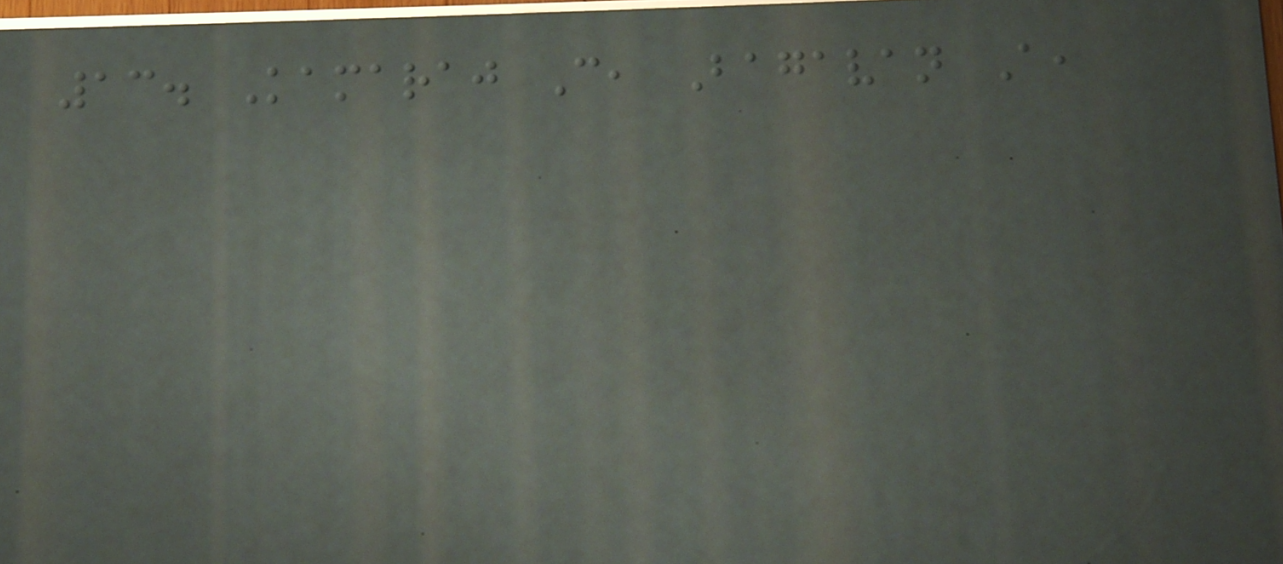13. Kamaraj C, Bagavan A,
